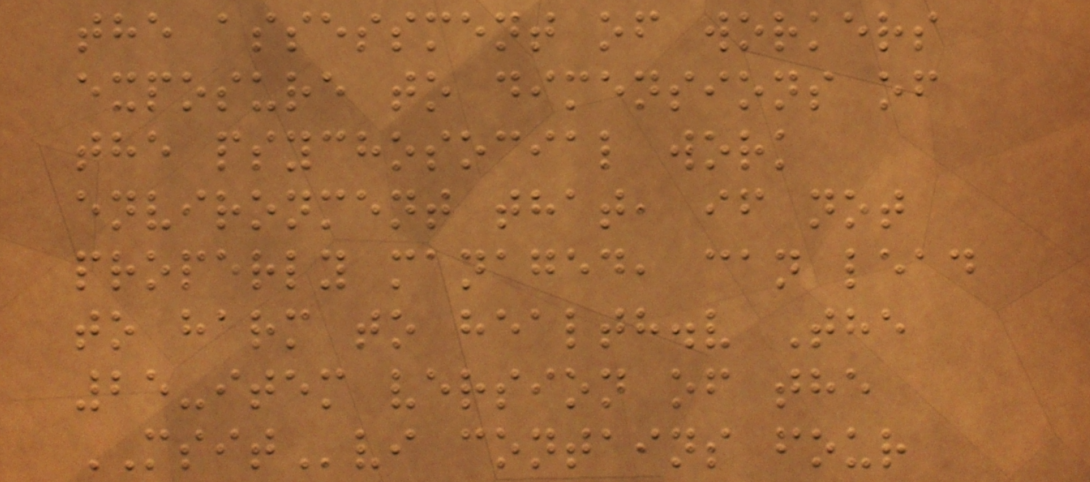the assessment of workers
exposure to dimensions of
the psychosocial work
environment that, if not
properly managed, can lead
to harm to health.v The
25-item version of the
MSITvi contains four
